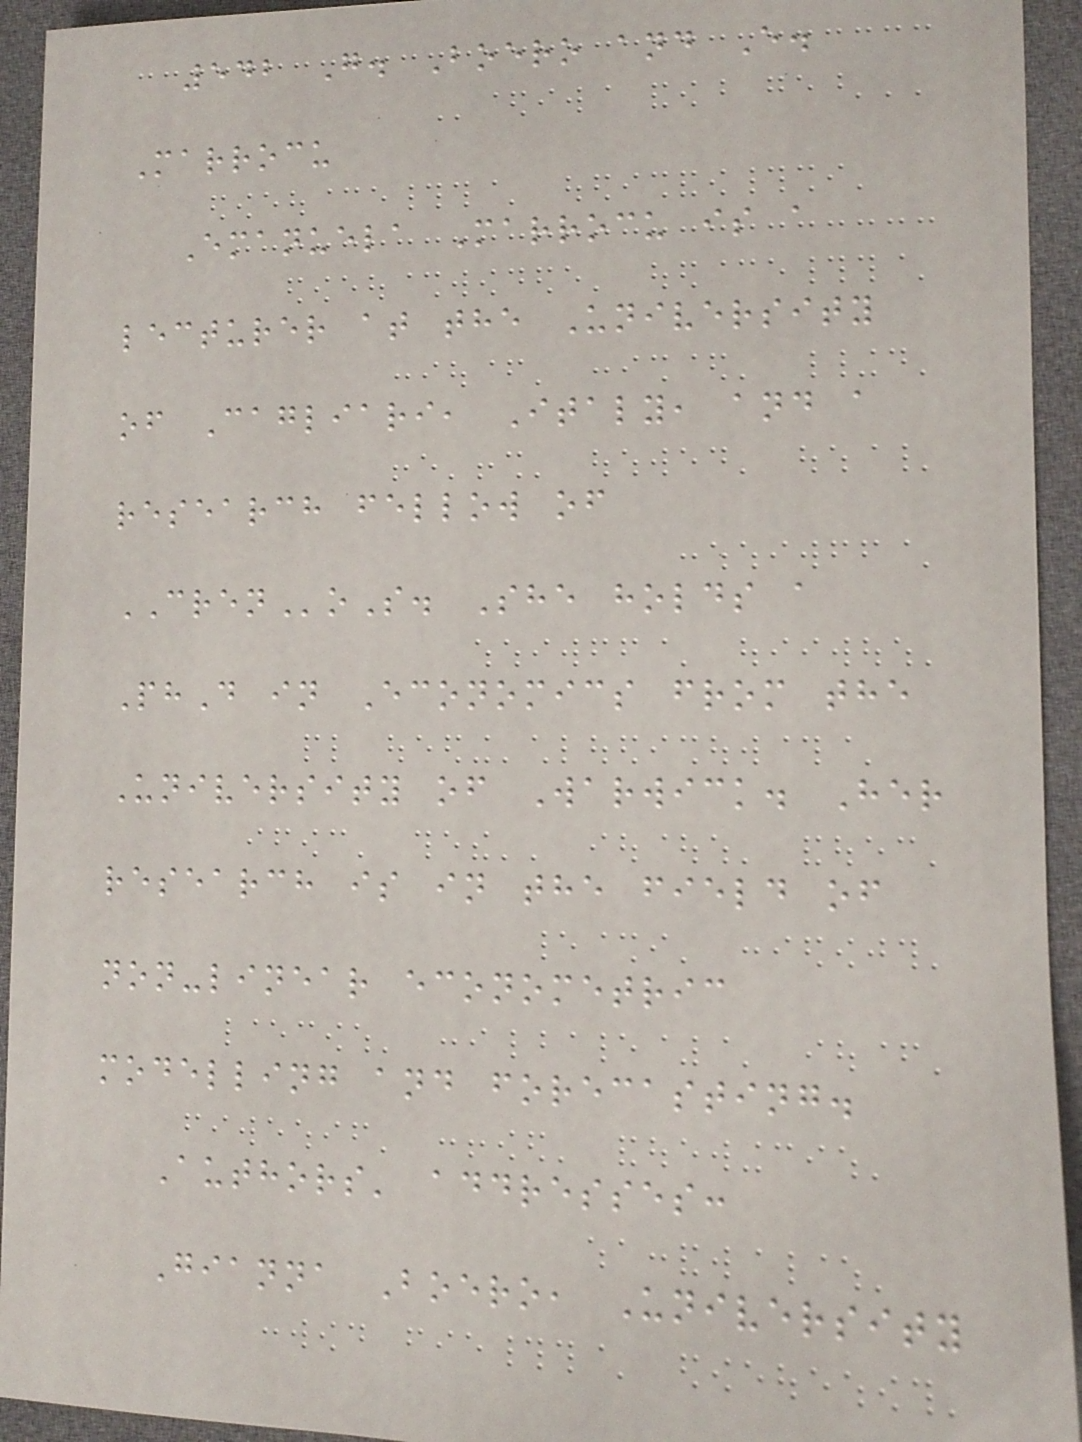542 G. Boero and E.
Marrocu
Emanuela Marrocu is a
lecturer at the University
of Cagliari, Italy, and a
research fellow of
CRENoS. She holds a
PhD in Economics from the
University of Warwick. Her
research is in the field of
non-linear econometric
modelling and forecasting.
Authors' addresses:
Gianna Boero, University
